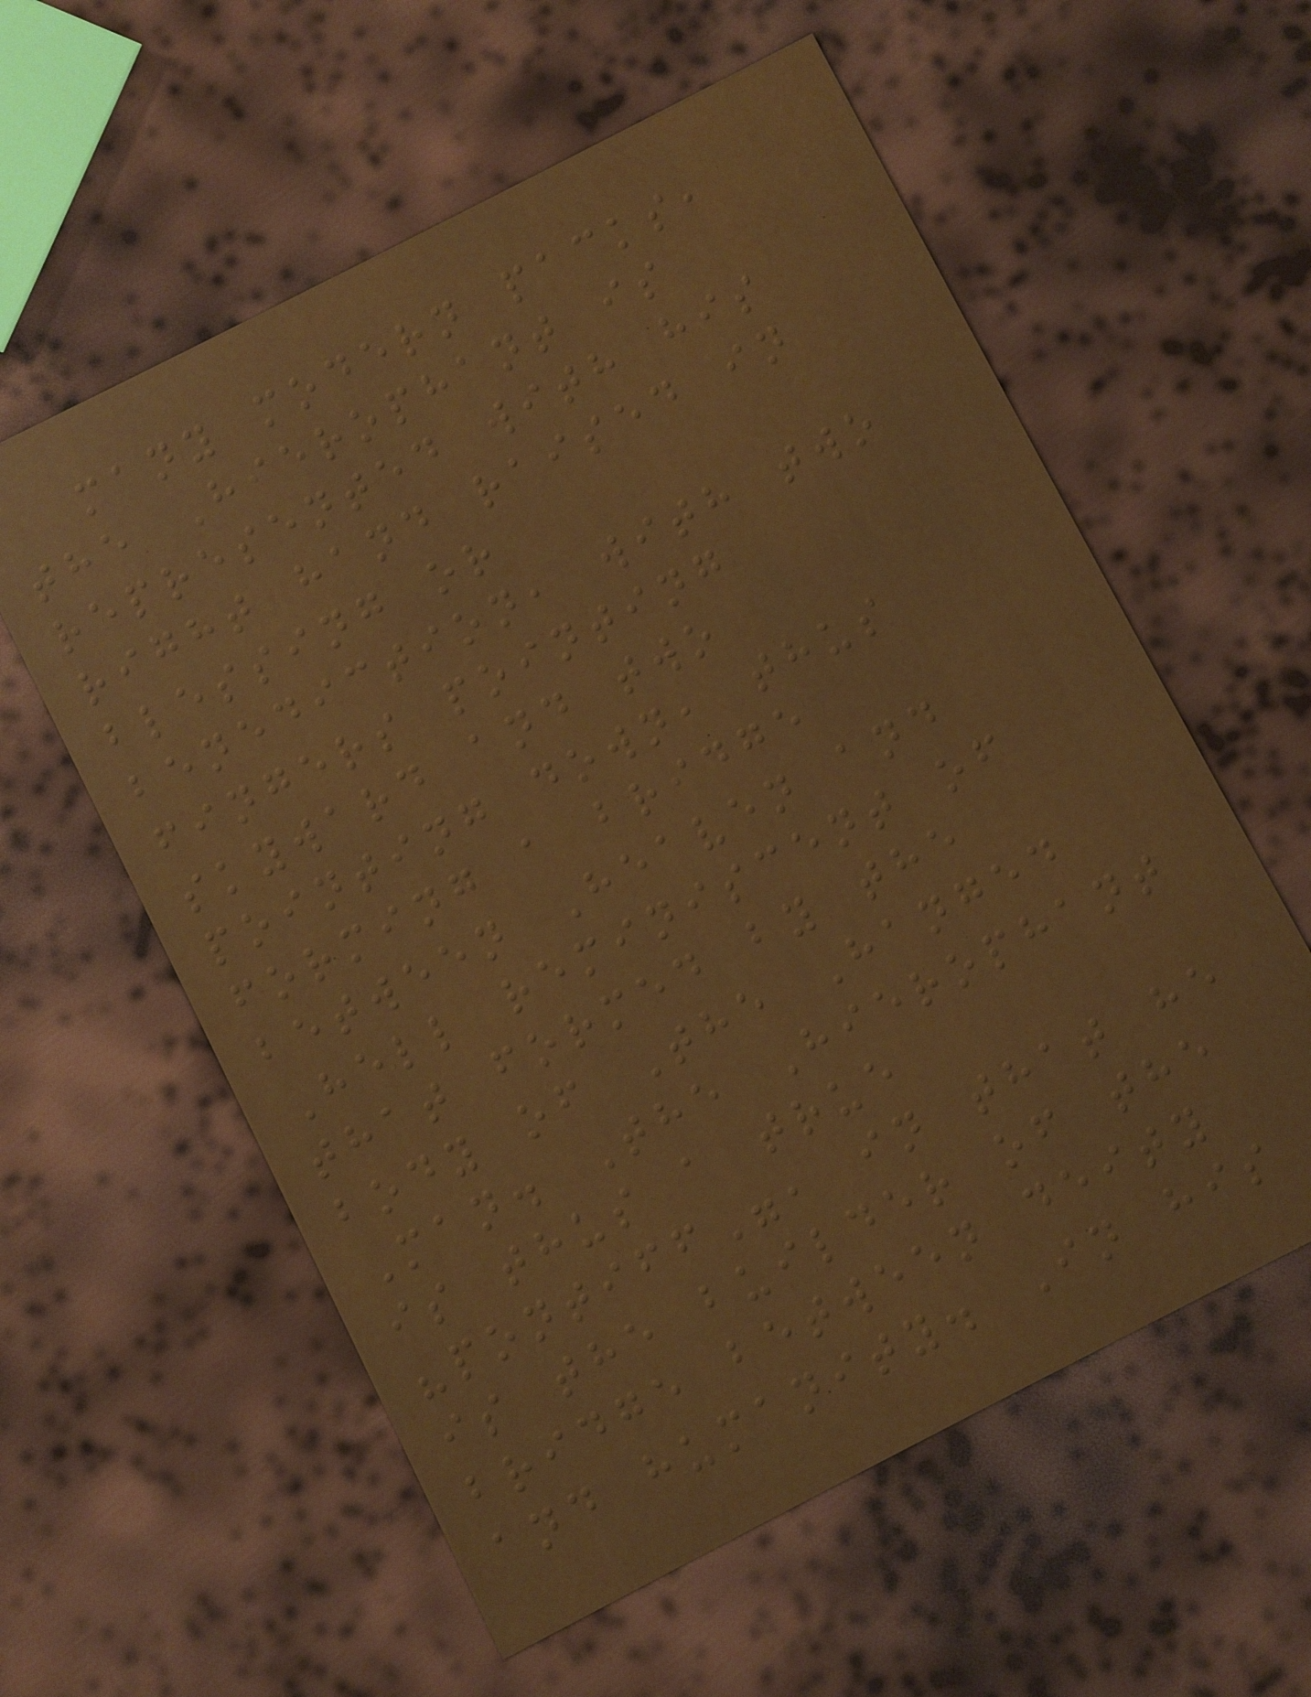many modern packs,
the Hierophant is
represented with his
right hand raised in
blessing or
benediction, with two
fingers pointing
skyward and two
pointing down, thus
forming a bridge
between Heaven and
Hell reminiscent of
that formed by the
body of The Hanged
Man. The Hierophant
is thus a true
"pontiff", in that he
is the builder of the
bridge between deity
and humanity. In his
